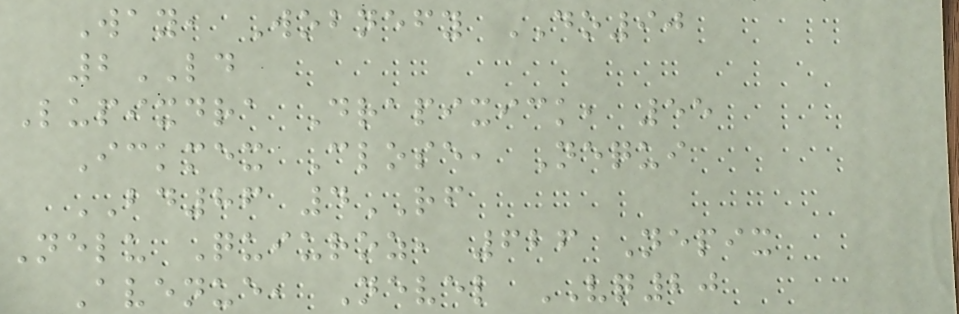Way, Wobnefy DO90
2LD
Lupixdra Drapixick, 55
Ickmex Close, Nequi
BD86 4RF
Nelu Quiuroz, 626 Nepix
Avenue, Nevel VQ20
